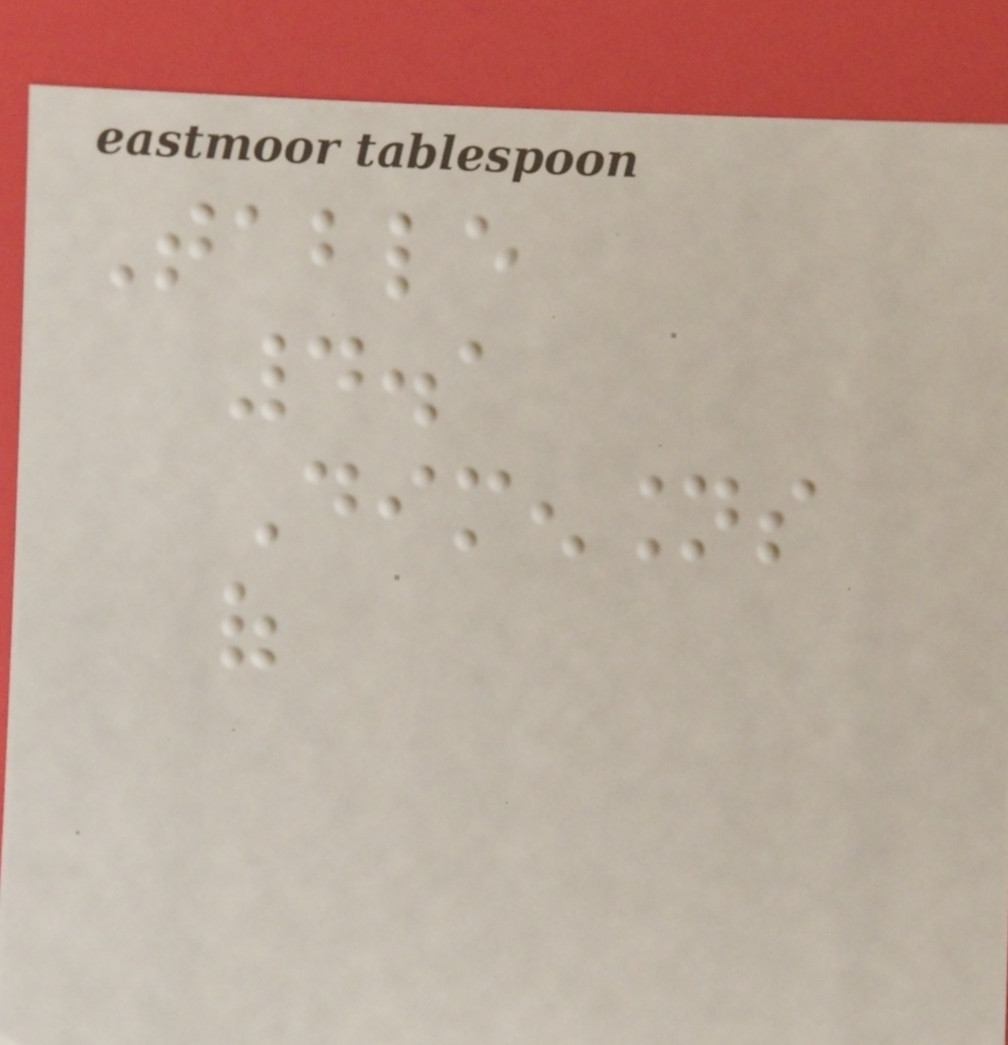Table
4.1
Dimensions
of
